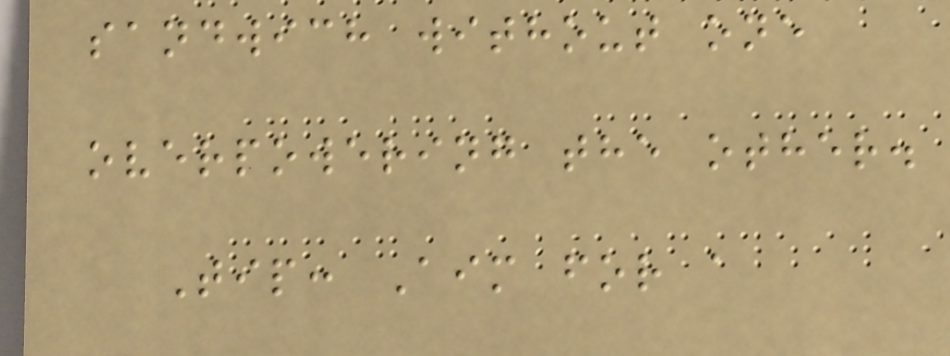sandwich without one
overpowering the other.
Tip: Aim for a
